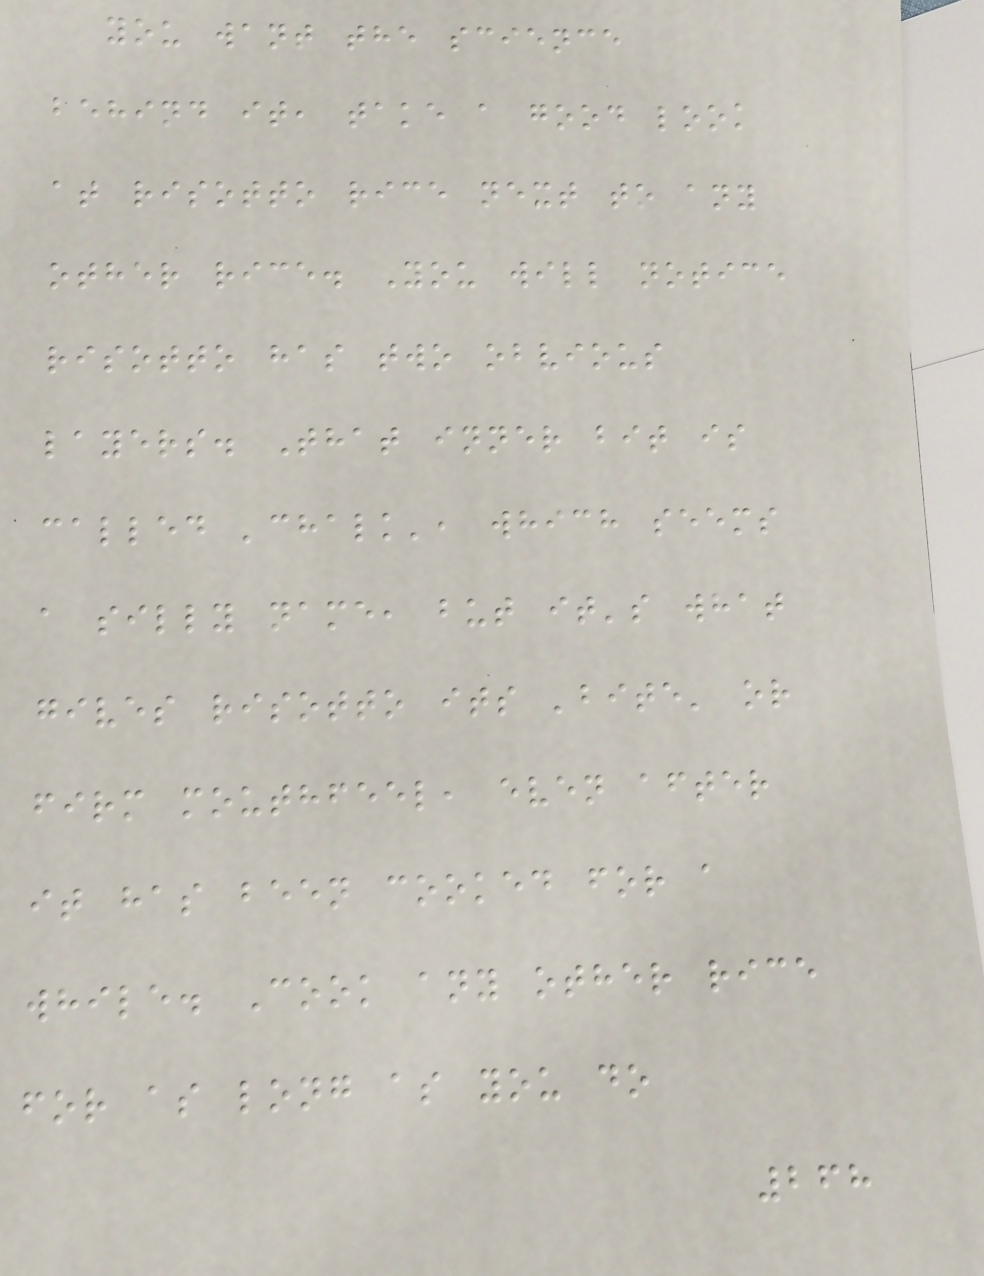you want the science
behind it, take a good look
at risotto rice next to any
other rice. You will notice
risotto has two obvious
layers. That inner bit is
called 'chalk', which seems
a silly name, but it's what
gives risotto its 'bite' or
firm mouthfeel, even after
it has been cooked for a
while. Cook any other rice
for as long as you do
268
